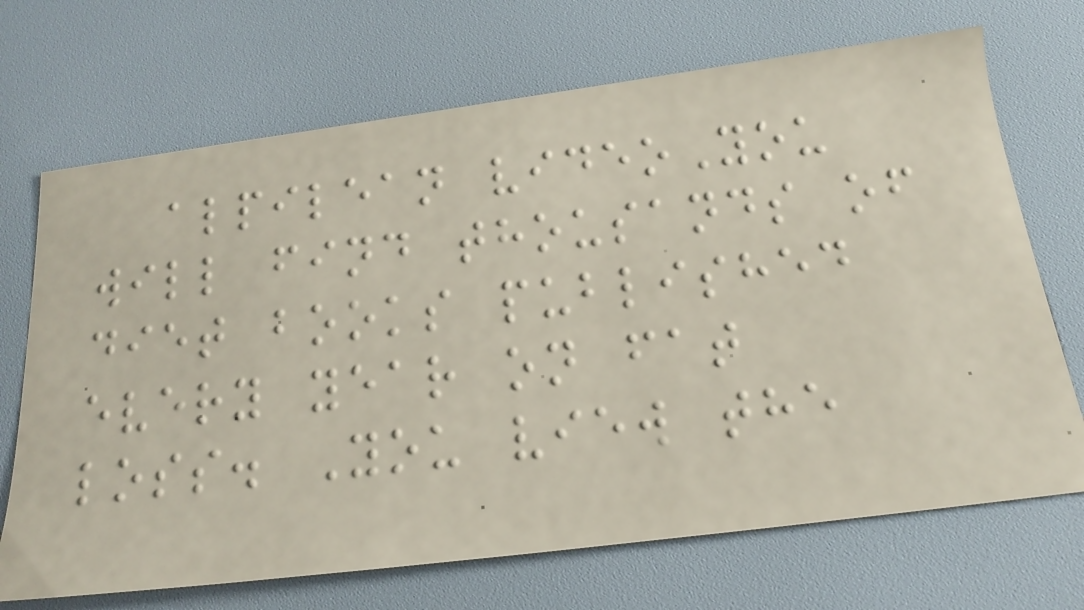alpilean videoYou
will find thousands of
diet books published
every year on fat
loss. You view the
